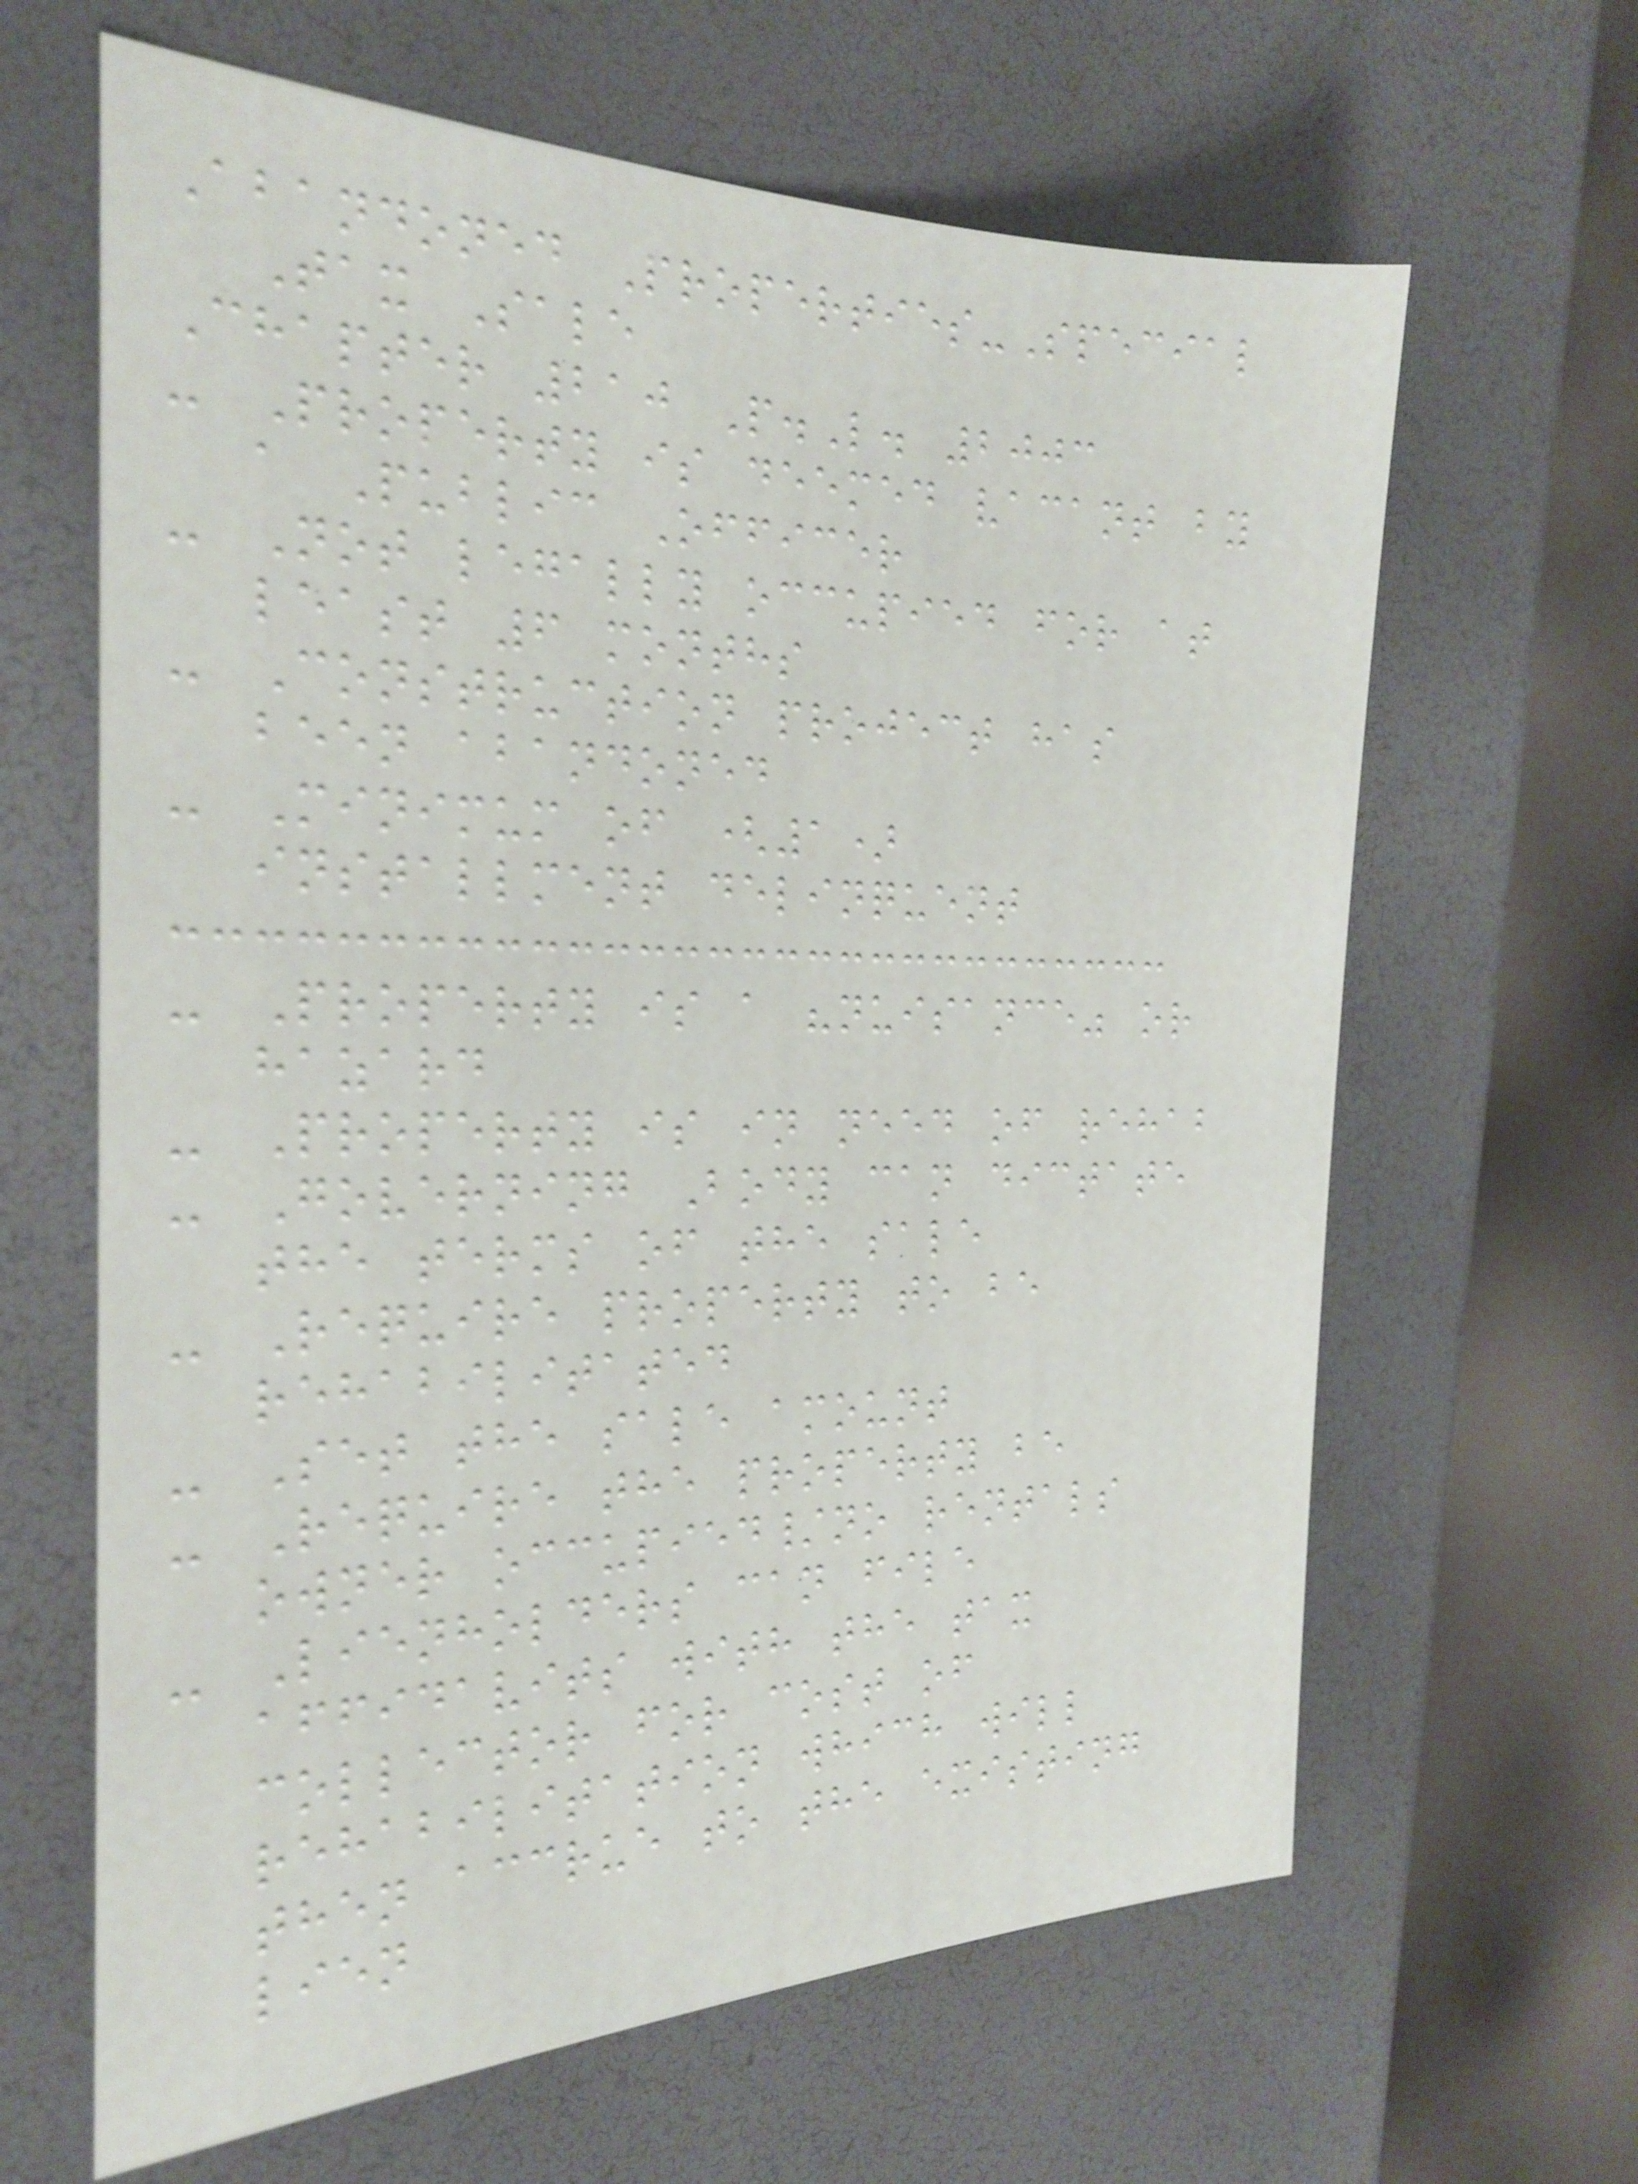Abandoned Properties-Special
Tax Sale
Chapter 210 P.L. 2003
- Property is deemed vacant by
a Public Officer
- Not legally occupied for at
least 6 months
- Construction project has
been abandoned
- Minimum of (1)
installment delinquent
- Property is a "nuisance" or
hazard
- Property is in need of rehab
- Governing Body can dictate
the terms of the sale
- Require property to be
rehabilitated
- Set the sale amount
- Require the property be
owner occupied/no rentals
- Lienholders can file
affidavits with the tax
collector for cost of
rehabilitation which will
then accrue to the existing
lien
